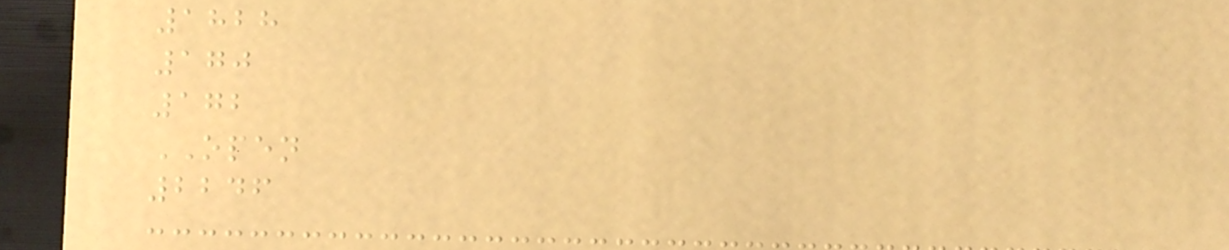1828
170
172
OPEN
2246
